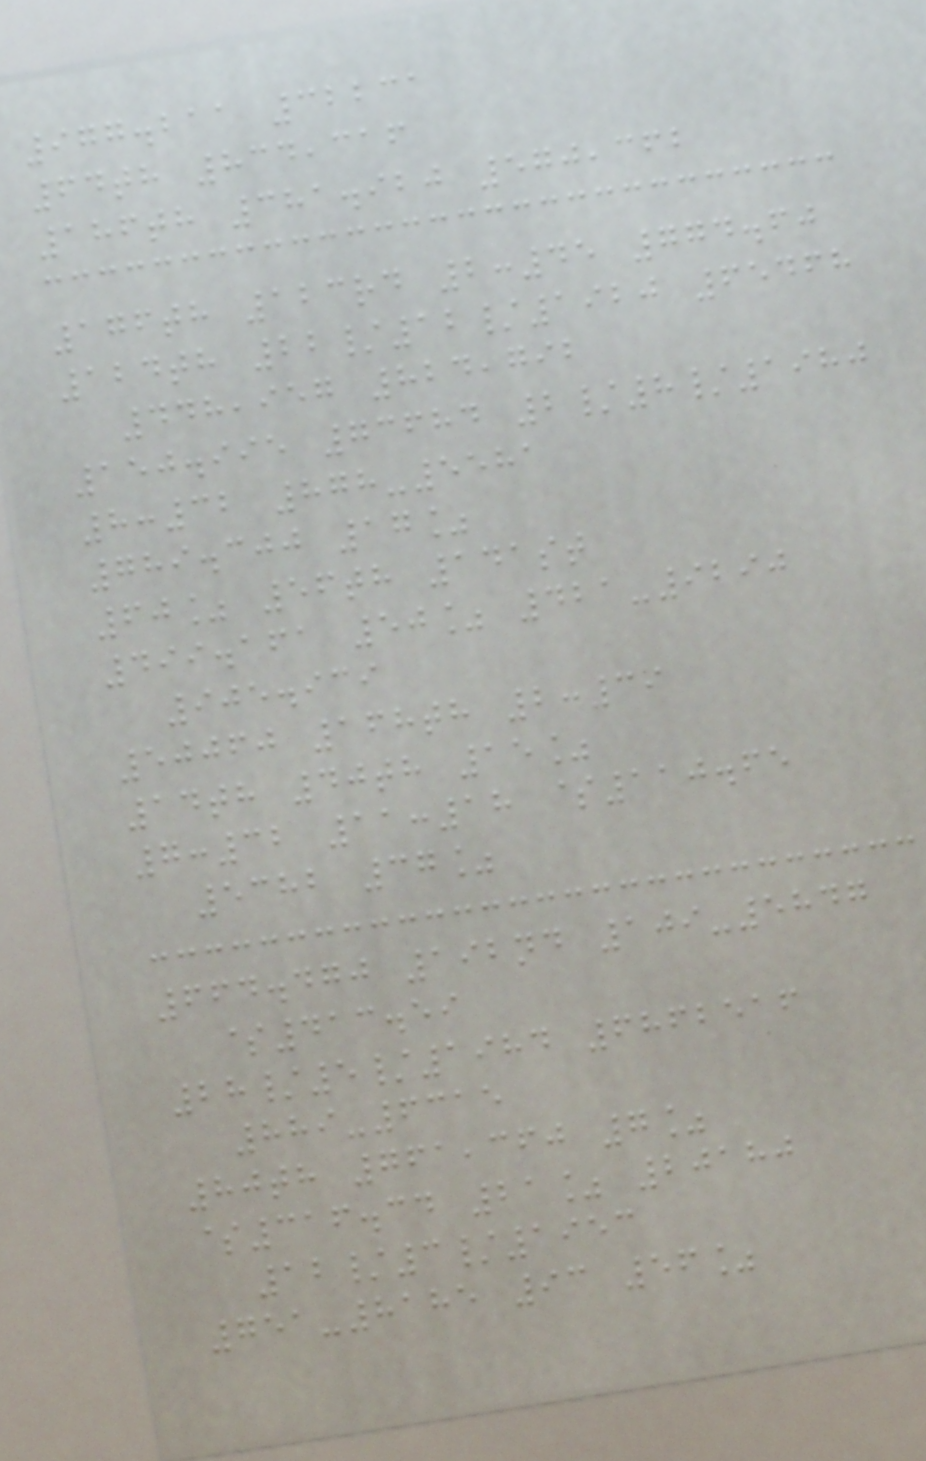977.211 32231
64th 834,316
186th 381.920 570,362
176th 123rd 2:45 774.60
124th 22/12/1920 65468
448,957 824,792
150.995 73684 2/8/1980
8:32 878-5581
789.300 17%
60% 56th 141st
499.161 50% 421-9290
905.939
50060 168th 2:39
14th 40th 15%
7:32 11:18 $110.65
5382 37%
664.470 192nd 109-5847
$413.59
28/5/1984 6862516
889-6315
80th 761,360 7%
$316.34 21% 20180
12/3/1953
751-8185 93 56%
